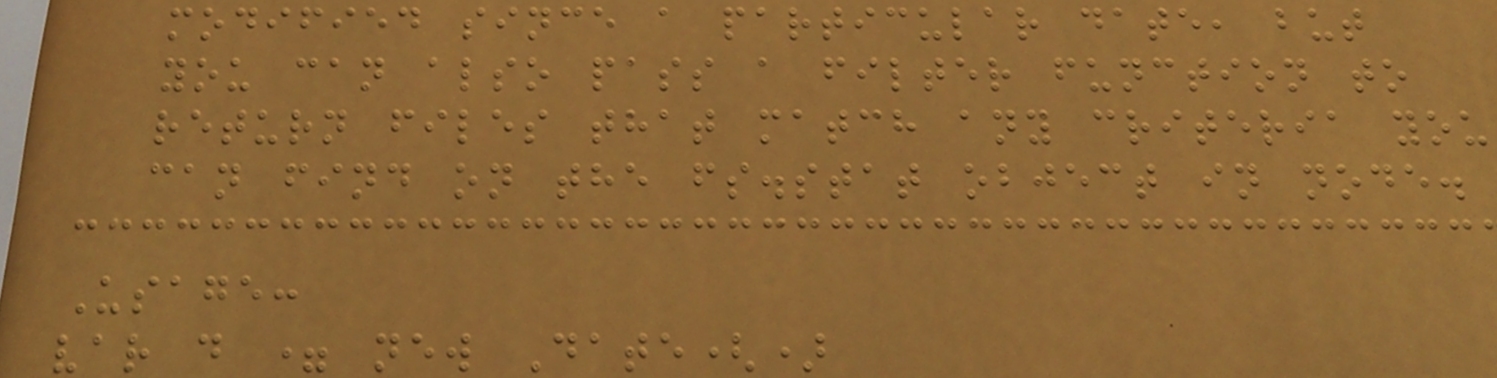modified since a particular date, but
you can also pass a filter function to
return files that match any criteria you
can find on the fs.stat object in node.
Usage:
var d = new Date()
